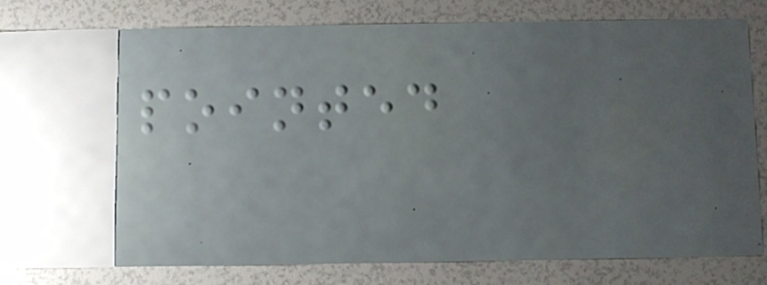pointed
